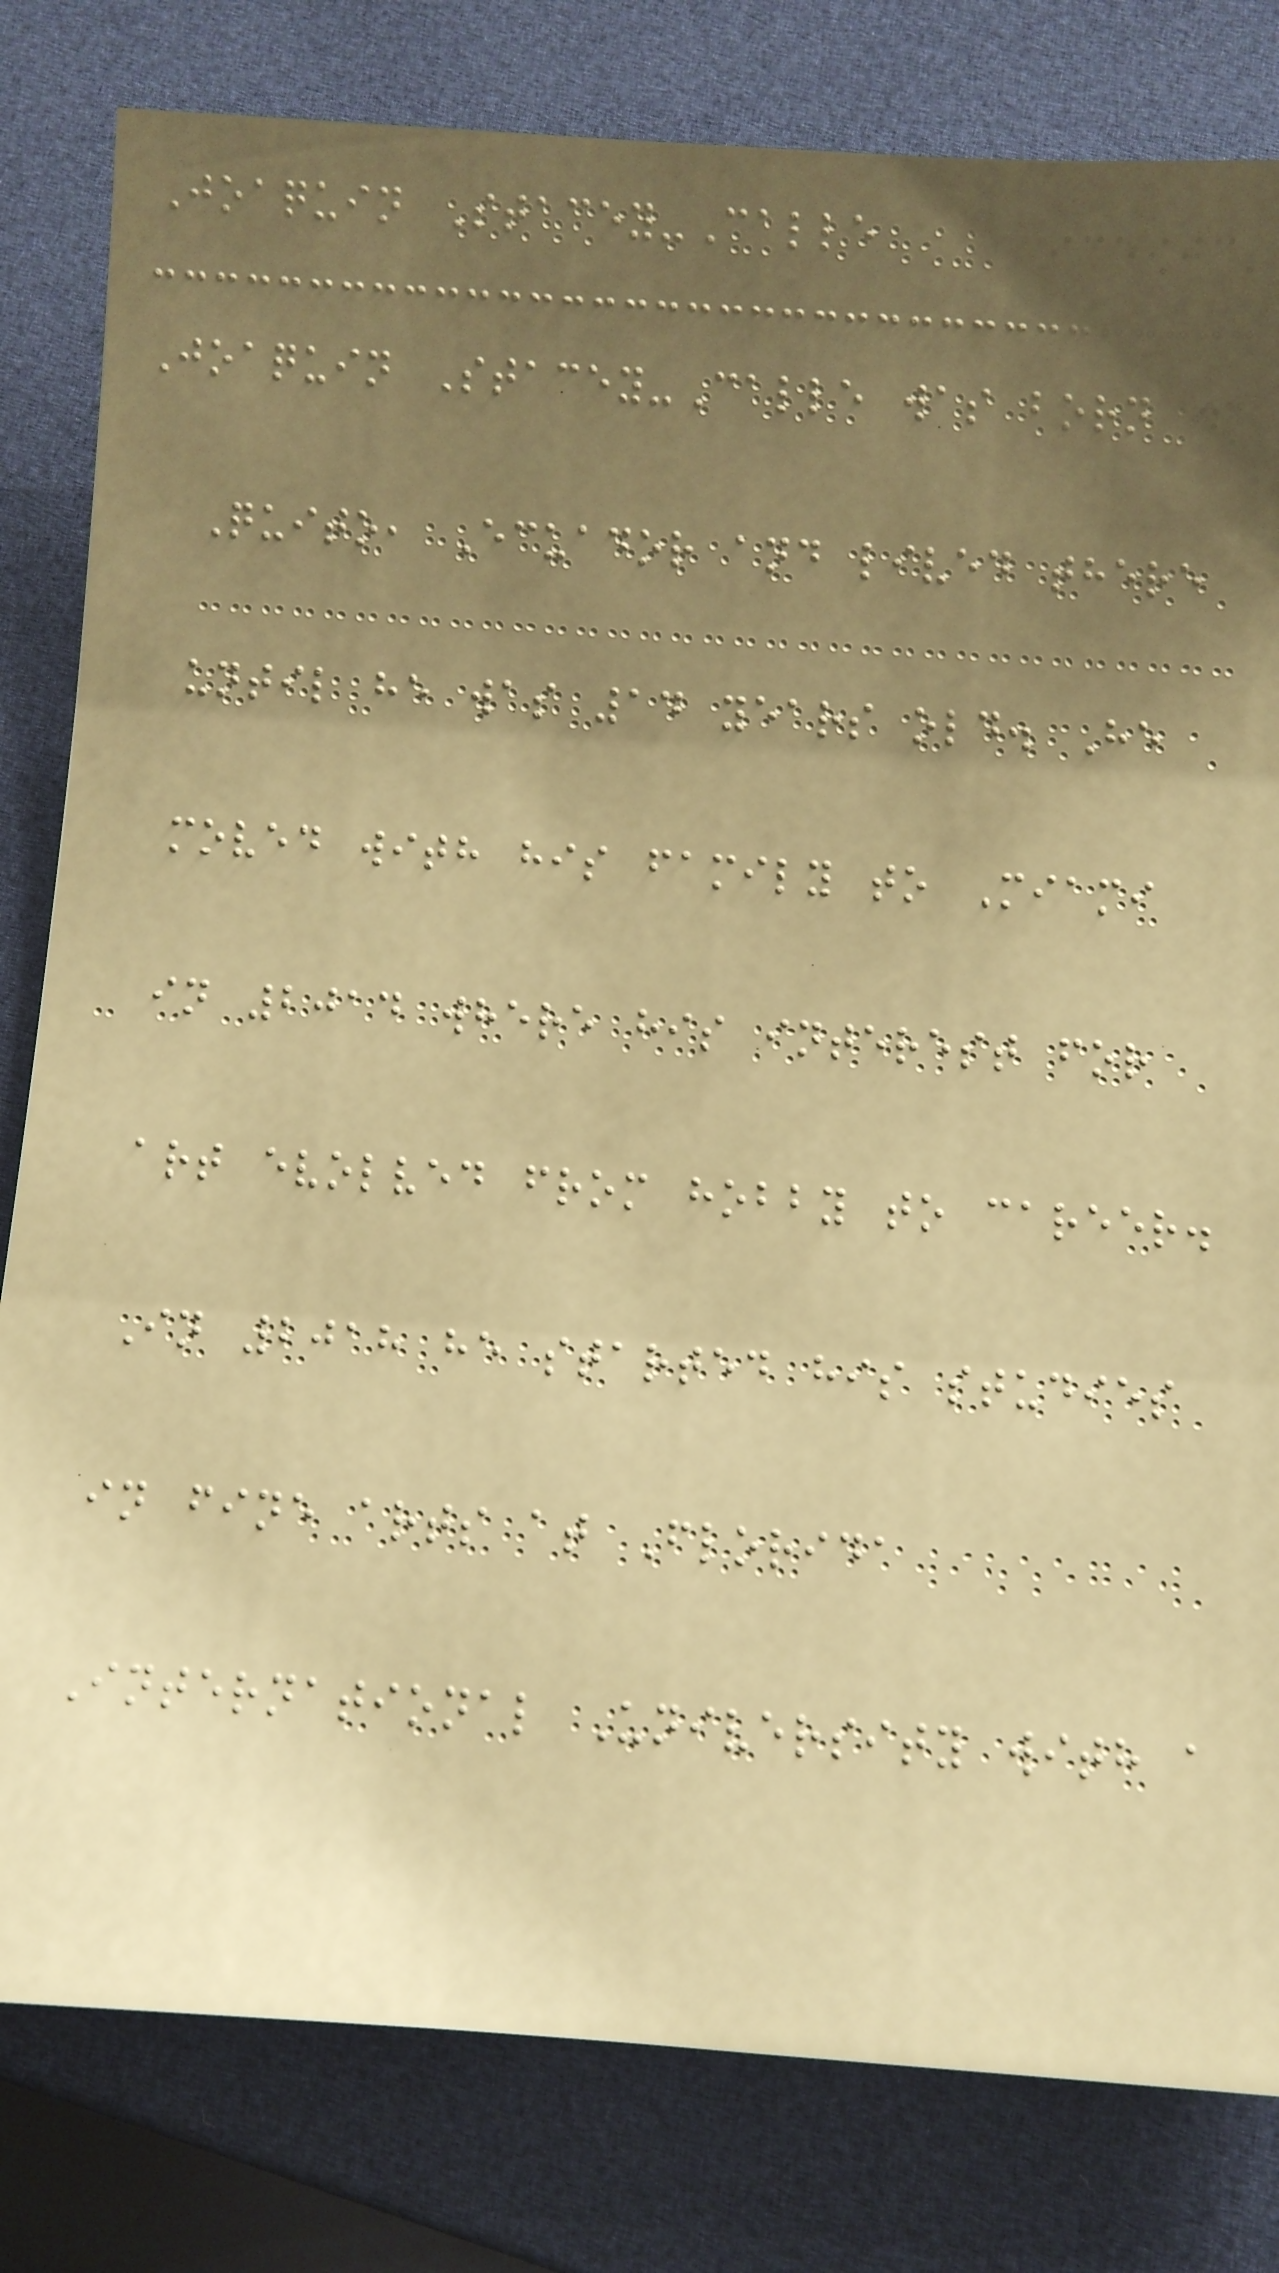Joaquin Stacey-Calle
Joaquin Stacey-Calle was born in
Quito, Ecuador and lived there
until he was 14 years old. He
moved with his family to Miami
in 2014 where his interest for
art evolved from hobby to career.
In 2018 he started his studies
in fine arts at Florida
International University with a
